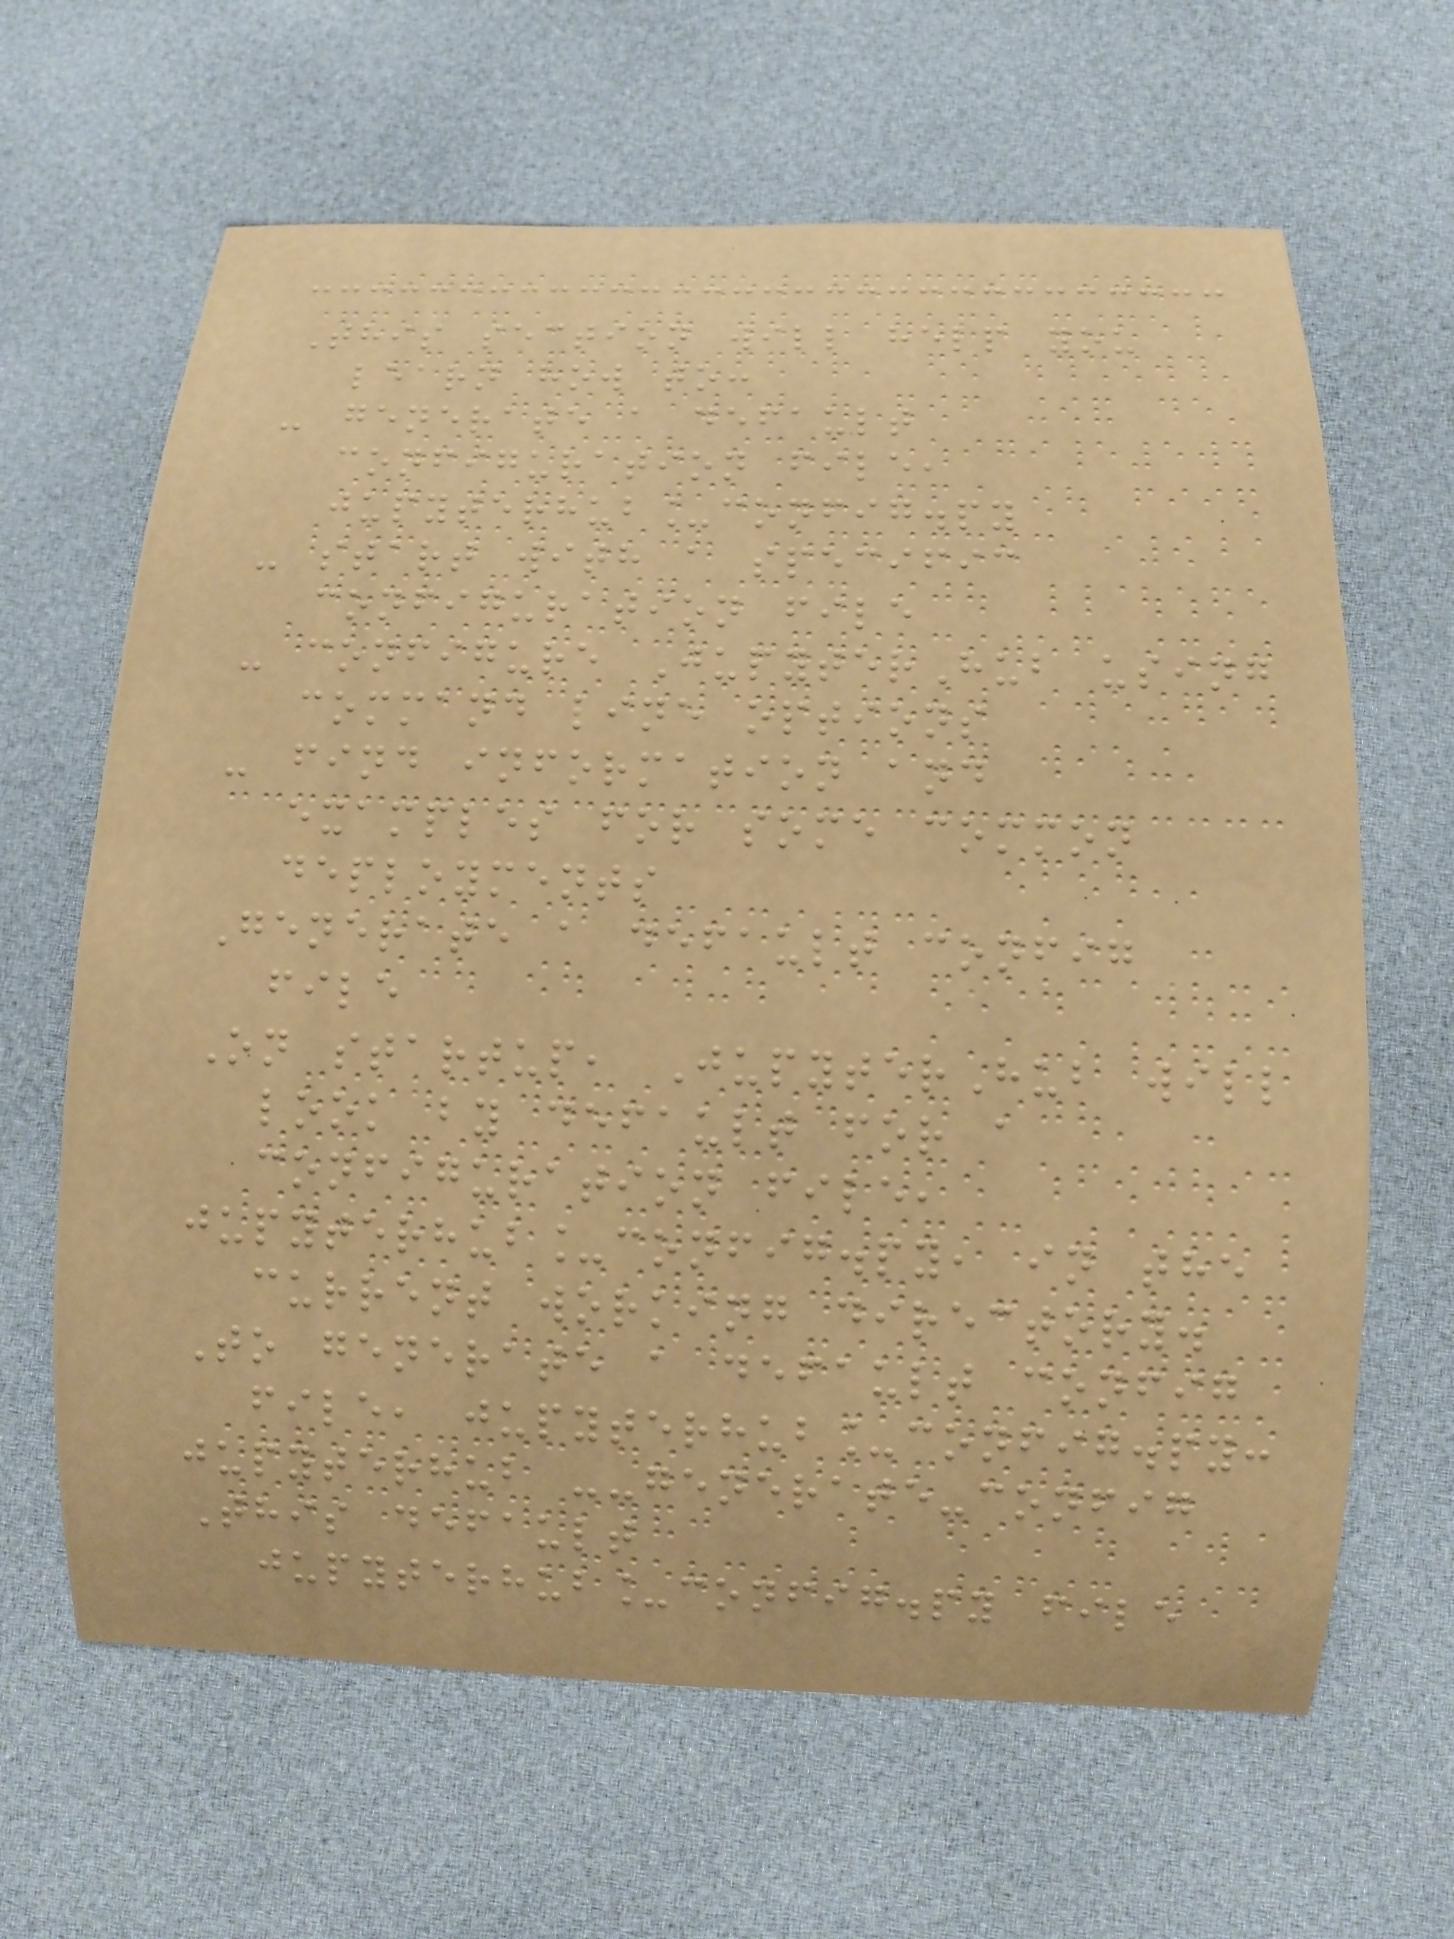This section will help you
learn how to:
- generate a default
configuration file,
jupyterhub_config.py
- start with a specific
configuration file
- configure JupyterHub using
command line options
- find information and
examples for some common
deployments
Generate a default config
file
On startup, JupyterHub will
look by default for a
configuration file,
jupyterhub_config.py, in the
current working directory.
To generate a default config
file, jupyterhub_config.py:
jupyterhub --generate-config
This default
jupyterhub_config.py file
